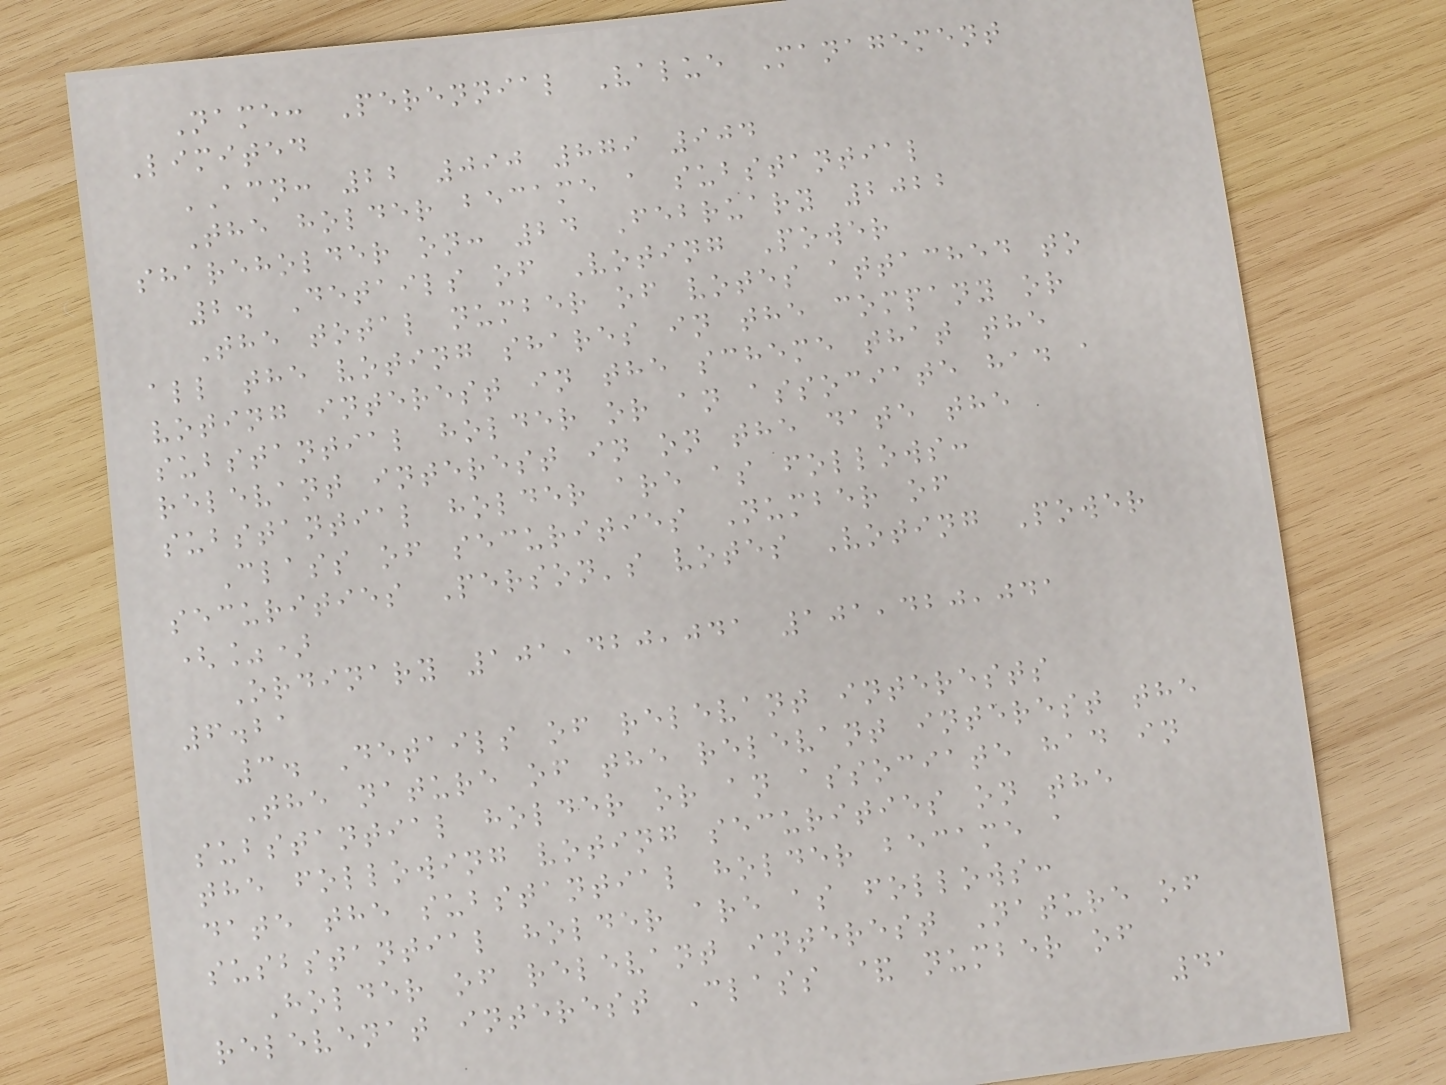Name: Perennial Value Management
Limited
ACN: 22 090 879 904
The holder became a substantial
shareholder on: 24 February 2022
2. Details of Voting Power
The total number of votes attached to
all the voting shares in the company or
voting interest in the scheme that the
substantial holder or an associate had a
relevant interest in on the date the
substantial holder are as follows:
Class of securities Number of
securities Person's votes Voting Power
(%)
Ordinary 101,420,041 101,420,041
6.21
3. Details of relevant interests
The nature of the relevant interest the
substantial holder or an associate had in
the following voting securities on the
date the substantial holder became a
susbstantial holder are as follows:
Holder of relevant interest Nature of
relevenat interest Class & number of
41
